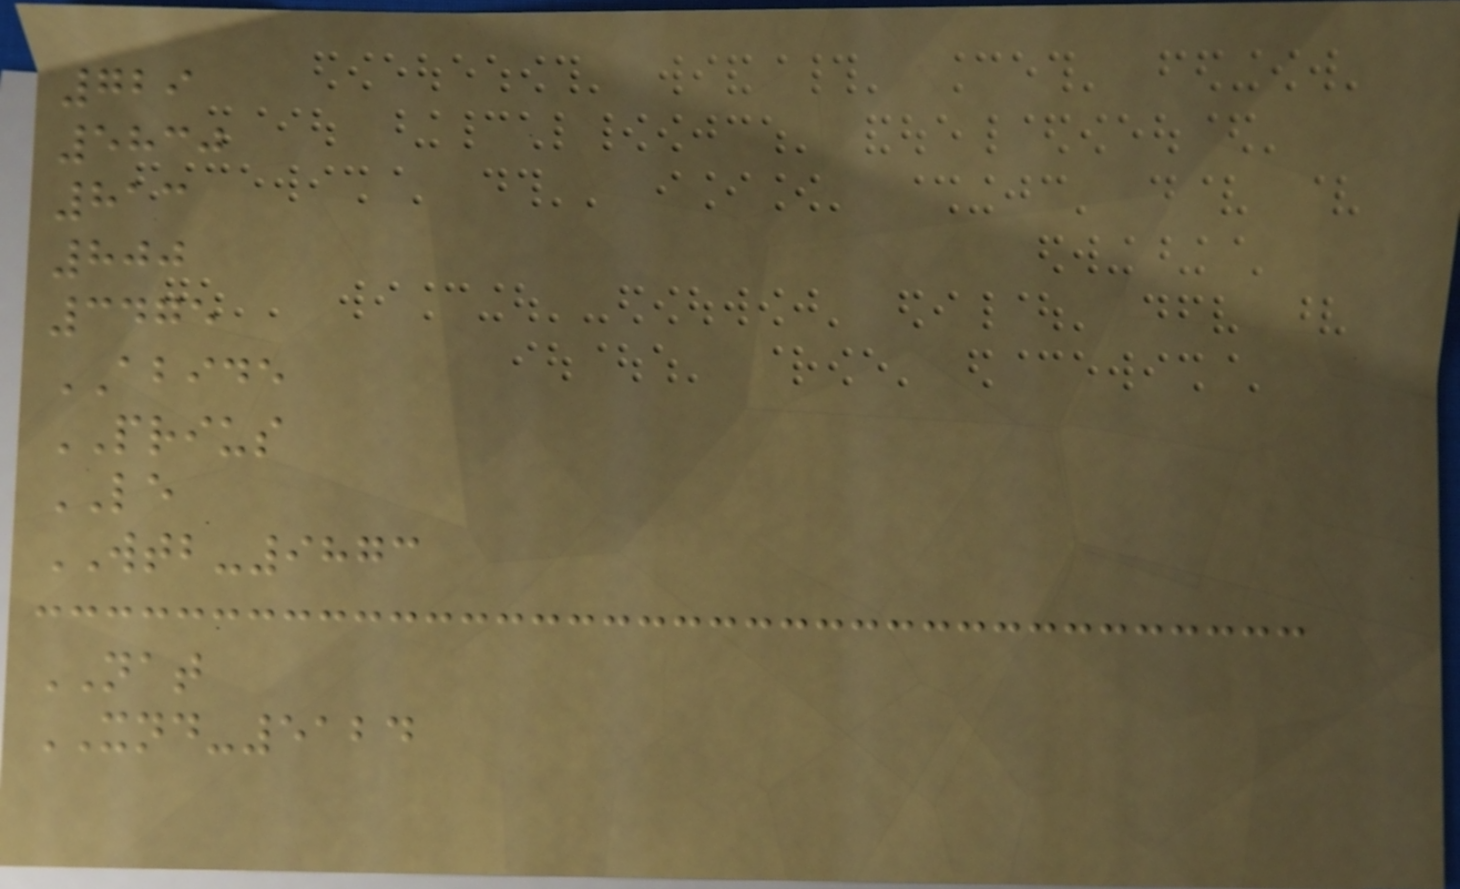729
5830
813
800
3475
ABIDE
PRIUS
LE
WTB-9873
NAT
XND-5124
